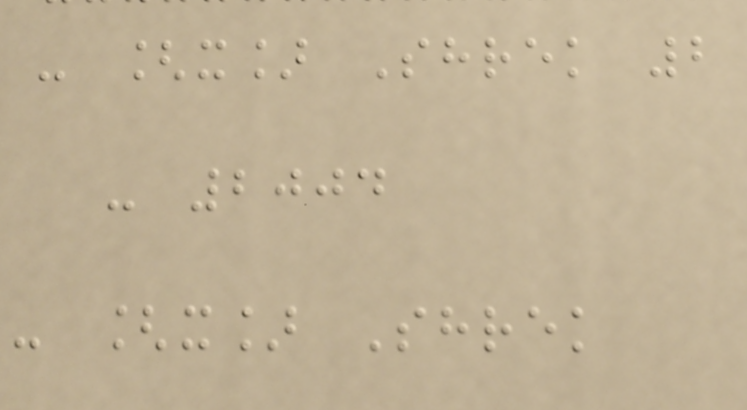- [x] Shrek 2
- 2004
- [x] Shrek
